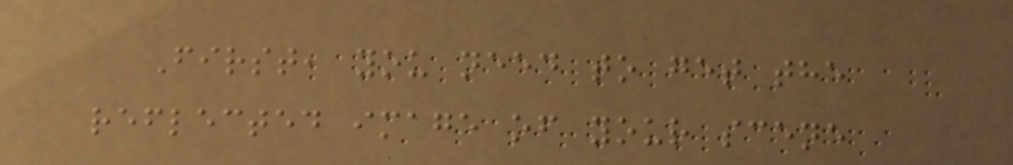First, you need to get the
reflected image of your scene
